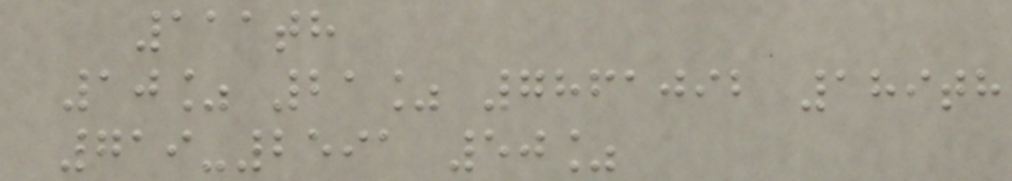111th
10% 21% 7861092 189th
719-2591 50%
